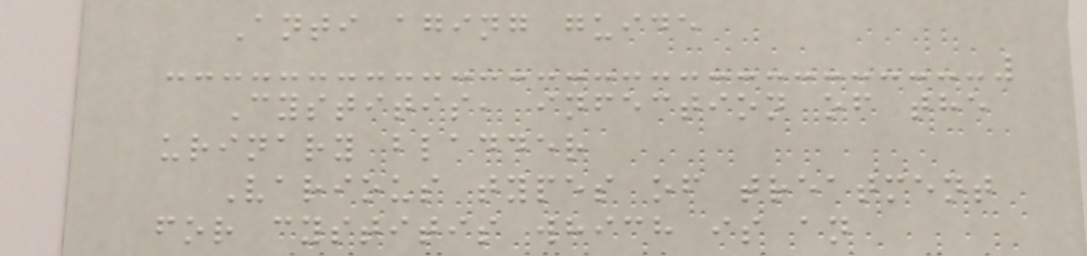Anti aging guide
Cystitis, infection of the
urinary bladder
Various types of treatment
for cystitis which is an
